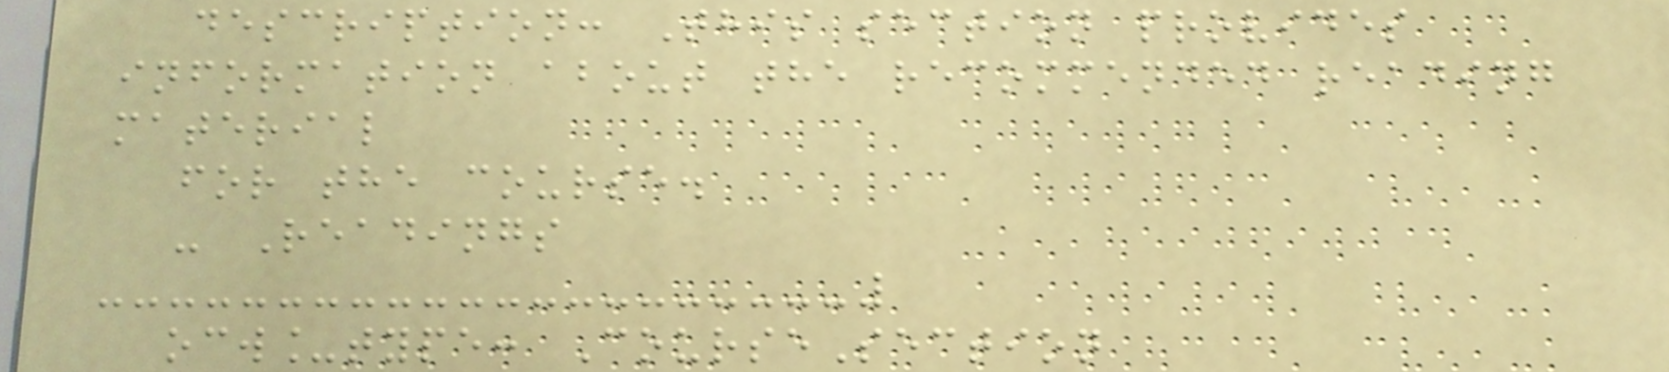description: This section provides
information about the recommended reading
material
for the course.
- Readings
ocw_type: CourseSection
